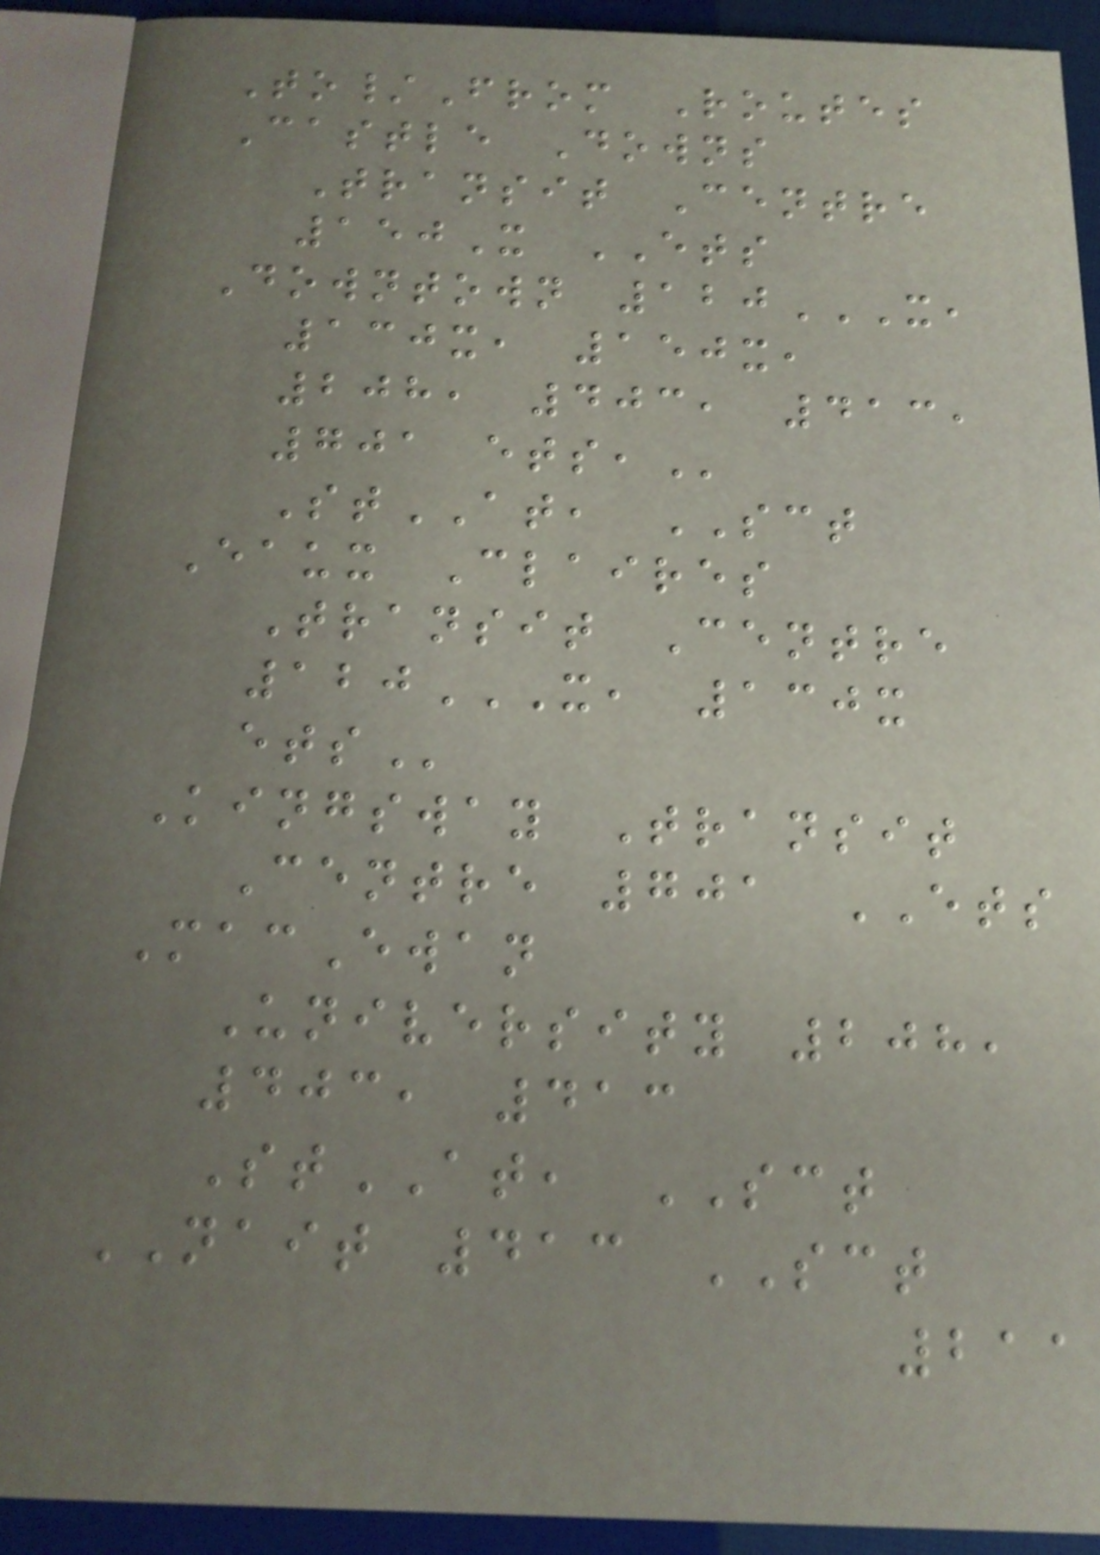To/From Routes
Castle Downs
Transit Centre
150X ETS
Downtown 120X,
130X, 150X,
208, 403, 413,
701 ETS,
StAT, SCT
Eaux Claires
Transit Centre
120X, 130X
ETS
Kingsway Transit
Centre 701 ETS
MacEwan
University 208,
403, 413
StAT, SCT
NAIT 413 SCT
211
